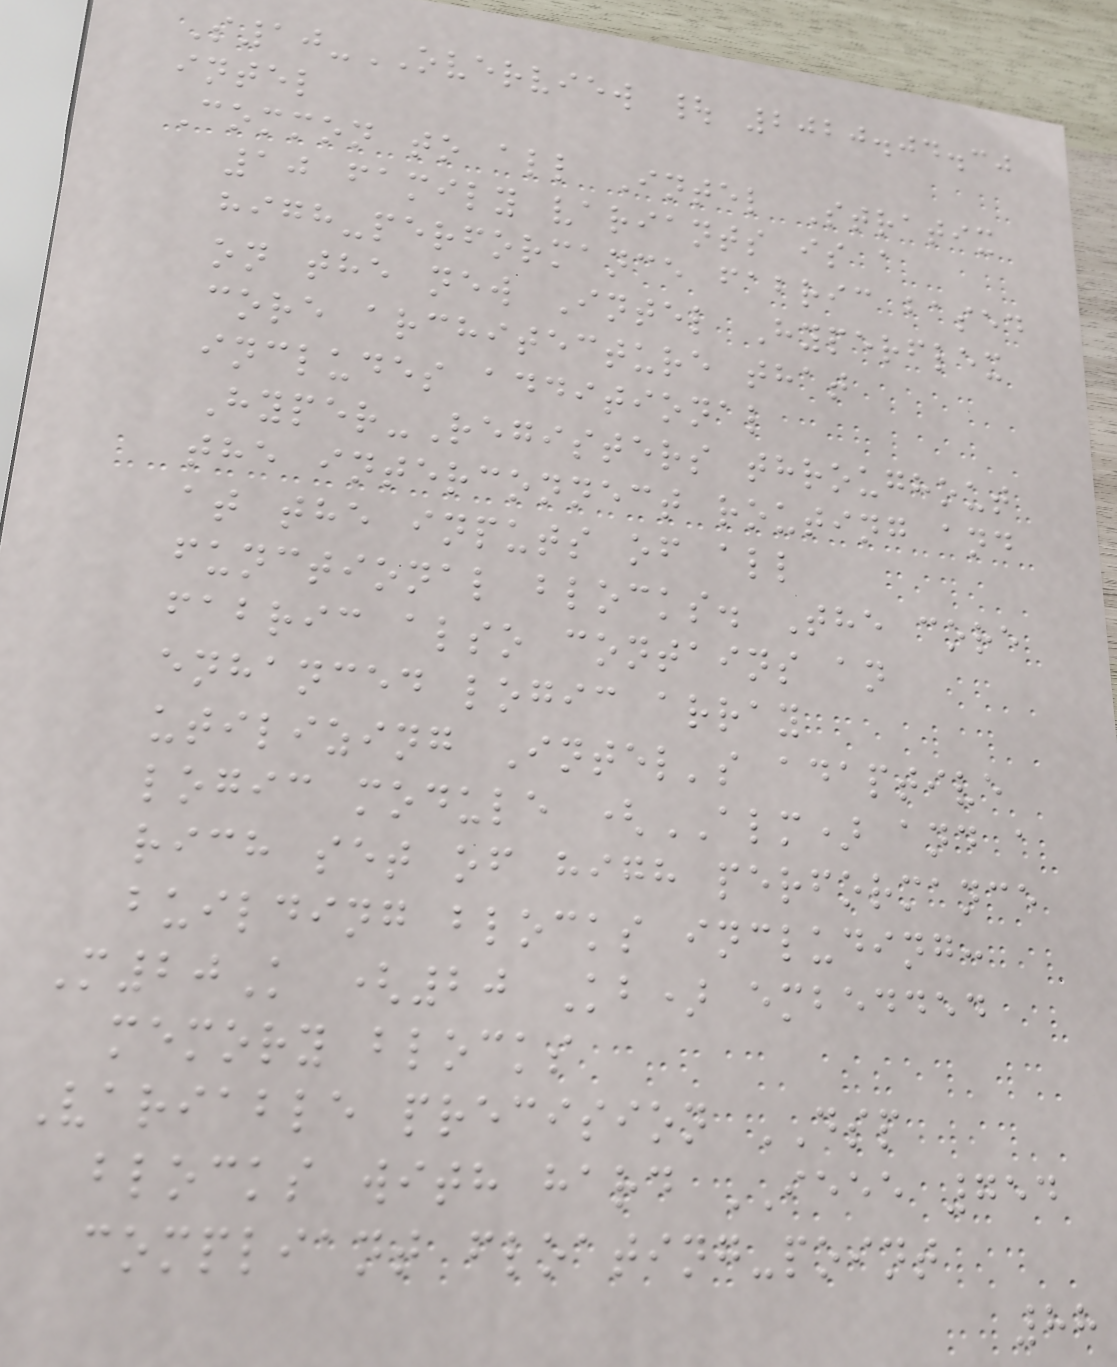S10-OVERVIEW | 2020.04.30
intel
Common to all Intel Stratix
10 family variants is a
high-performance fabric based
on the new Intel Hyperflex
core architecture that
includes additional
Hyper-Registers throughout
the interconnect routing and
at the inputs of all
functional blocks. The core
fabric also contains an
enhanced logic array
utilizing Intel's adaptive
logic module (ALM) and a
rich set of high performance
building blocks including:
M20K (20 Kb) embedded
memory blocks
Variable precision DSP
blocks with hard IEEE 754
compliant floating-point
88
